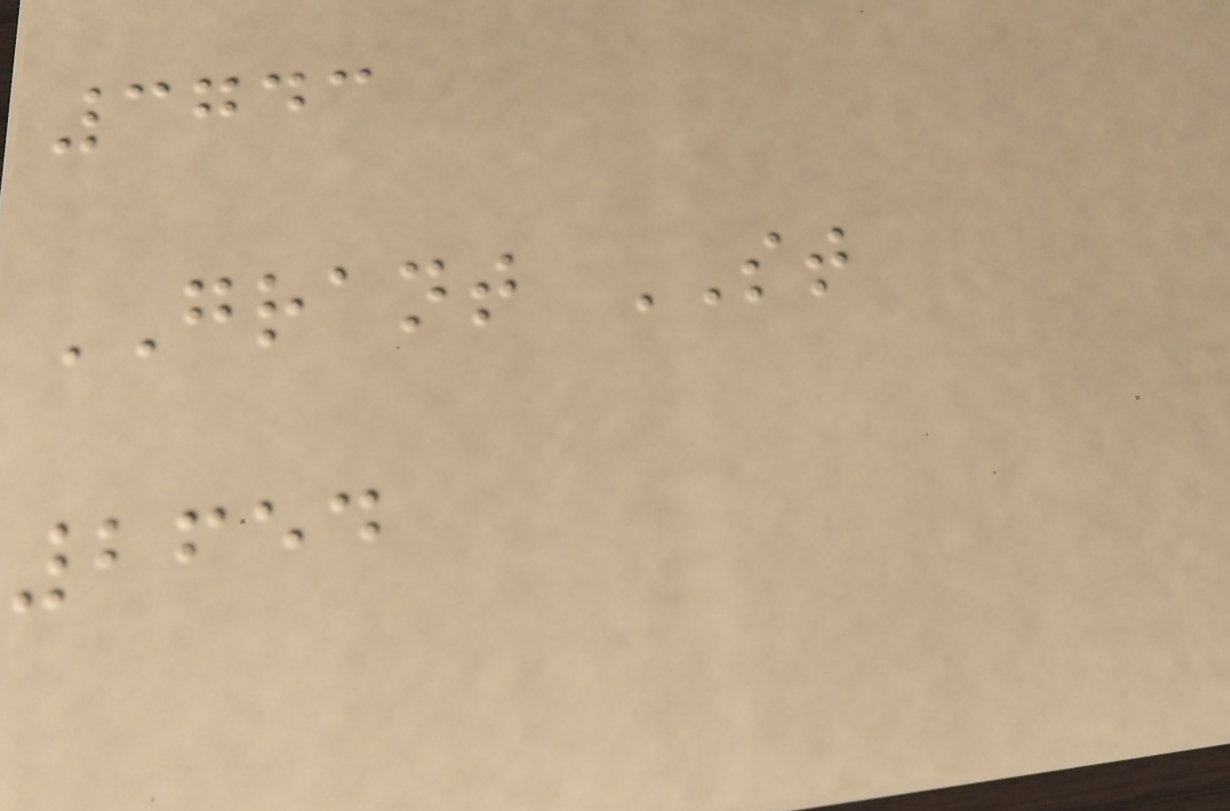3743
GRANT ST
2654
